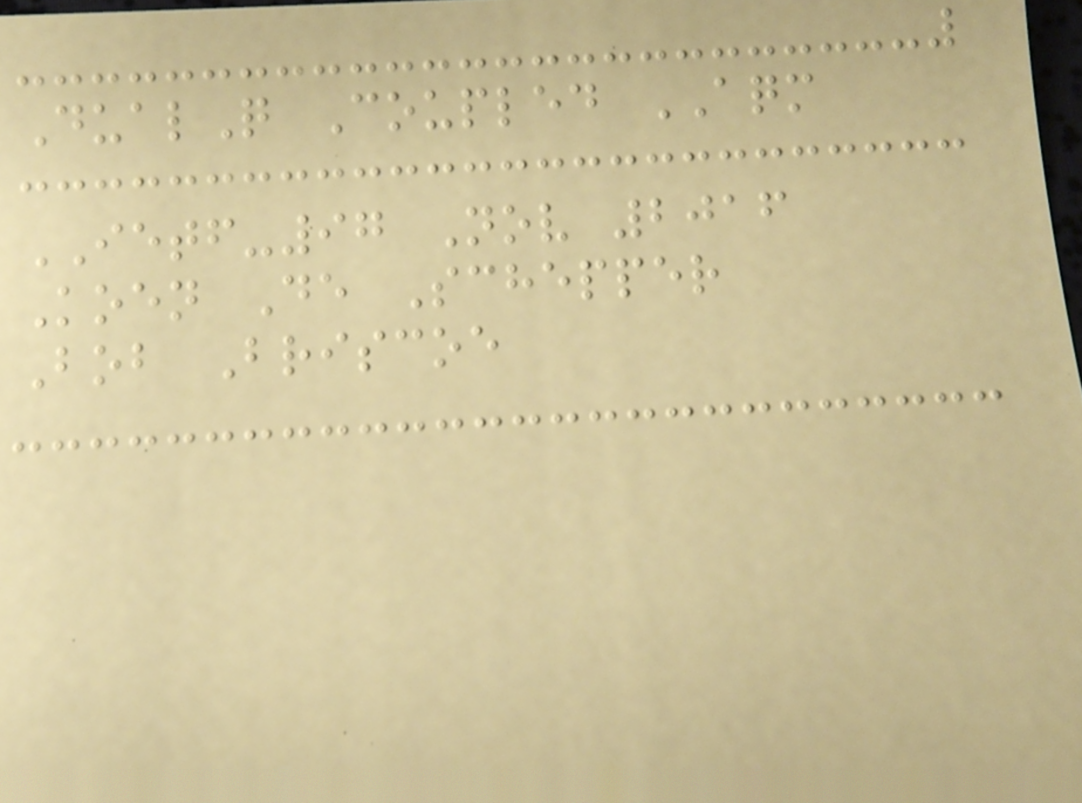DualQ Coupled AQM
IETF-97 Nov 2016
Koen De Schepper
Bob Briscoe
